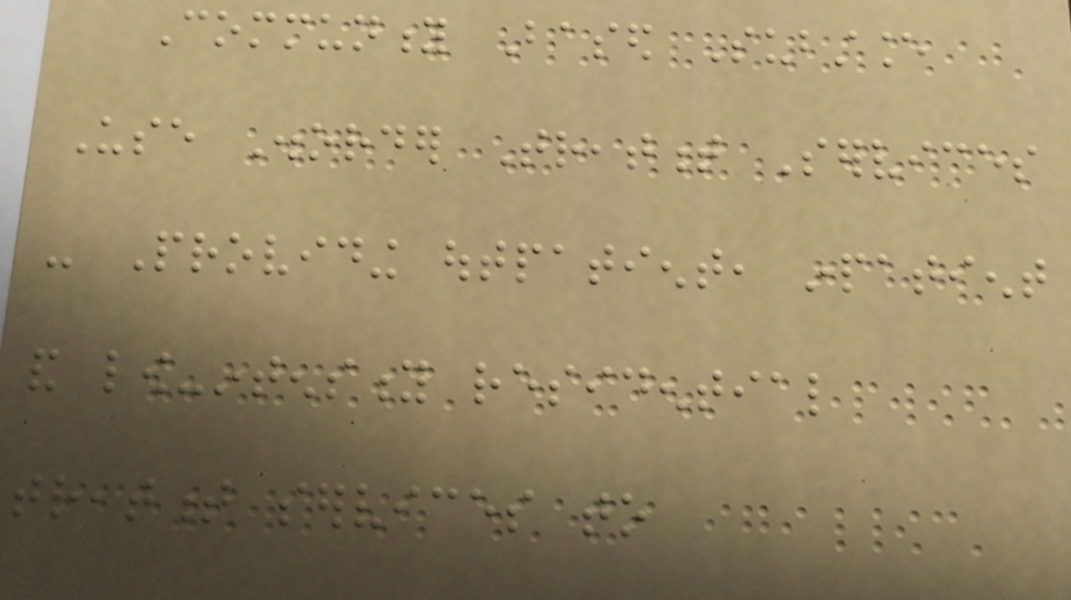Community Based Substance
Use Disorder Treatment Services
- Providing outpatient, inpatient
and low-intensity residential
treatment services to
